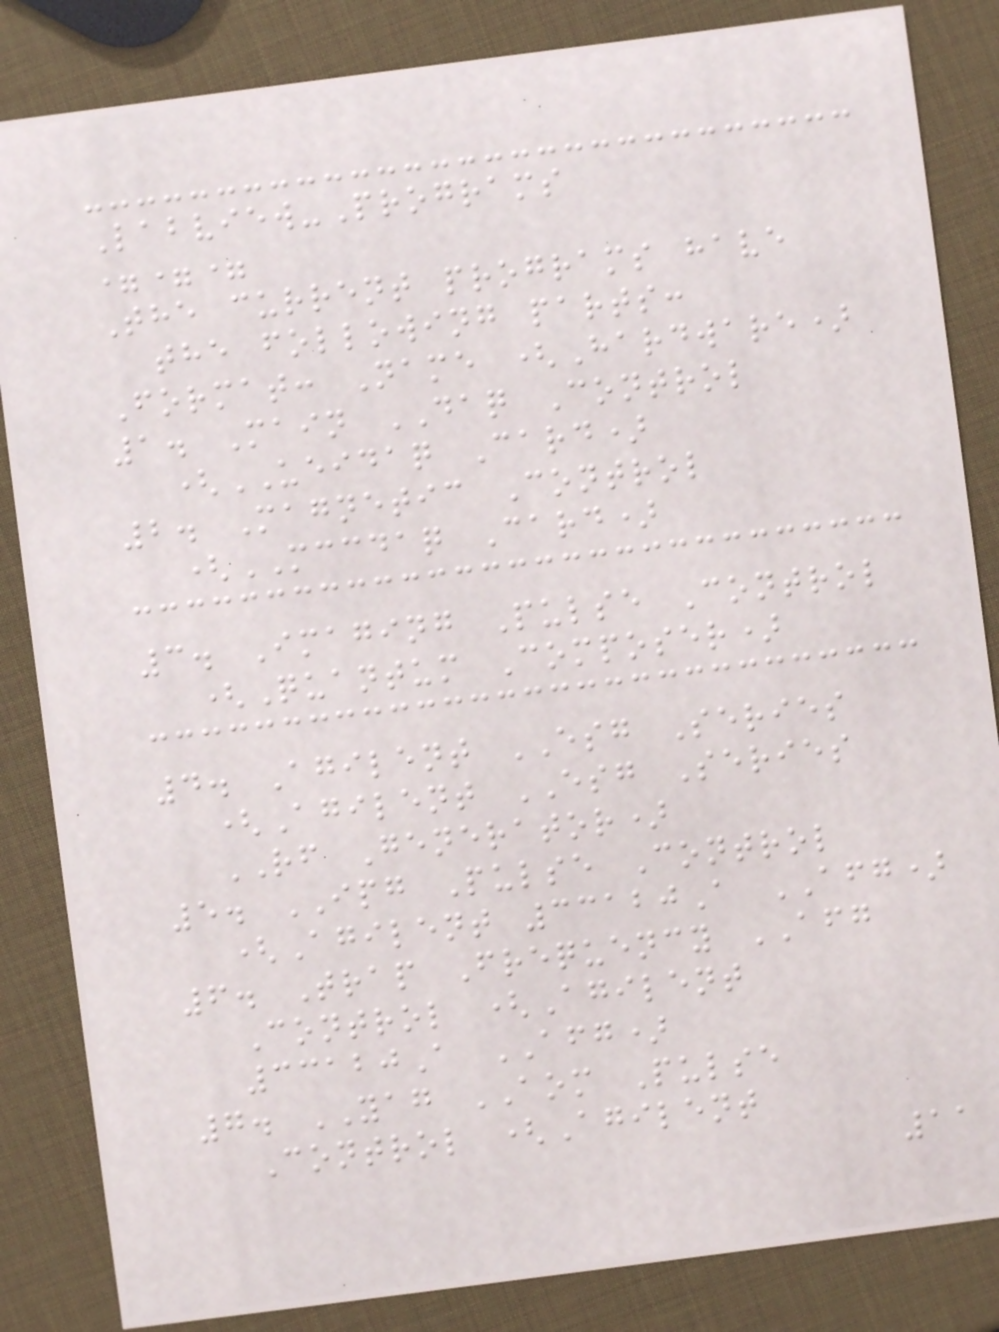Labview-Programs
===
The current programs have
the following parts:
Format: Name (Hardware)
1. Main DAQ Control
(UEIDAQ Card)
2. Magnetic Control
(MCCDAQ Card)
3. Imaging Pulse Control
(Quantum Composer)
4. Agilent ESG Series
(Agilent ESG Series
RF Generator)
5. IPG Pulse Control
(Agilent 33120A AFG)
6. Trap Frequency AFG
Control (Agilent
33120A AFG)
7. YAG AOM Pulse
Control (Agilent
11
